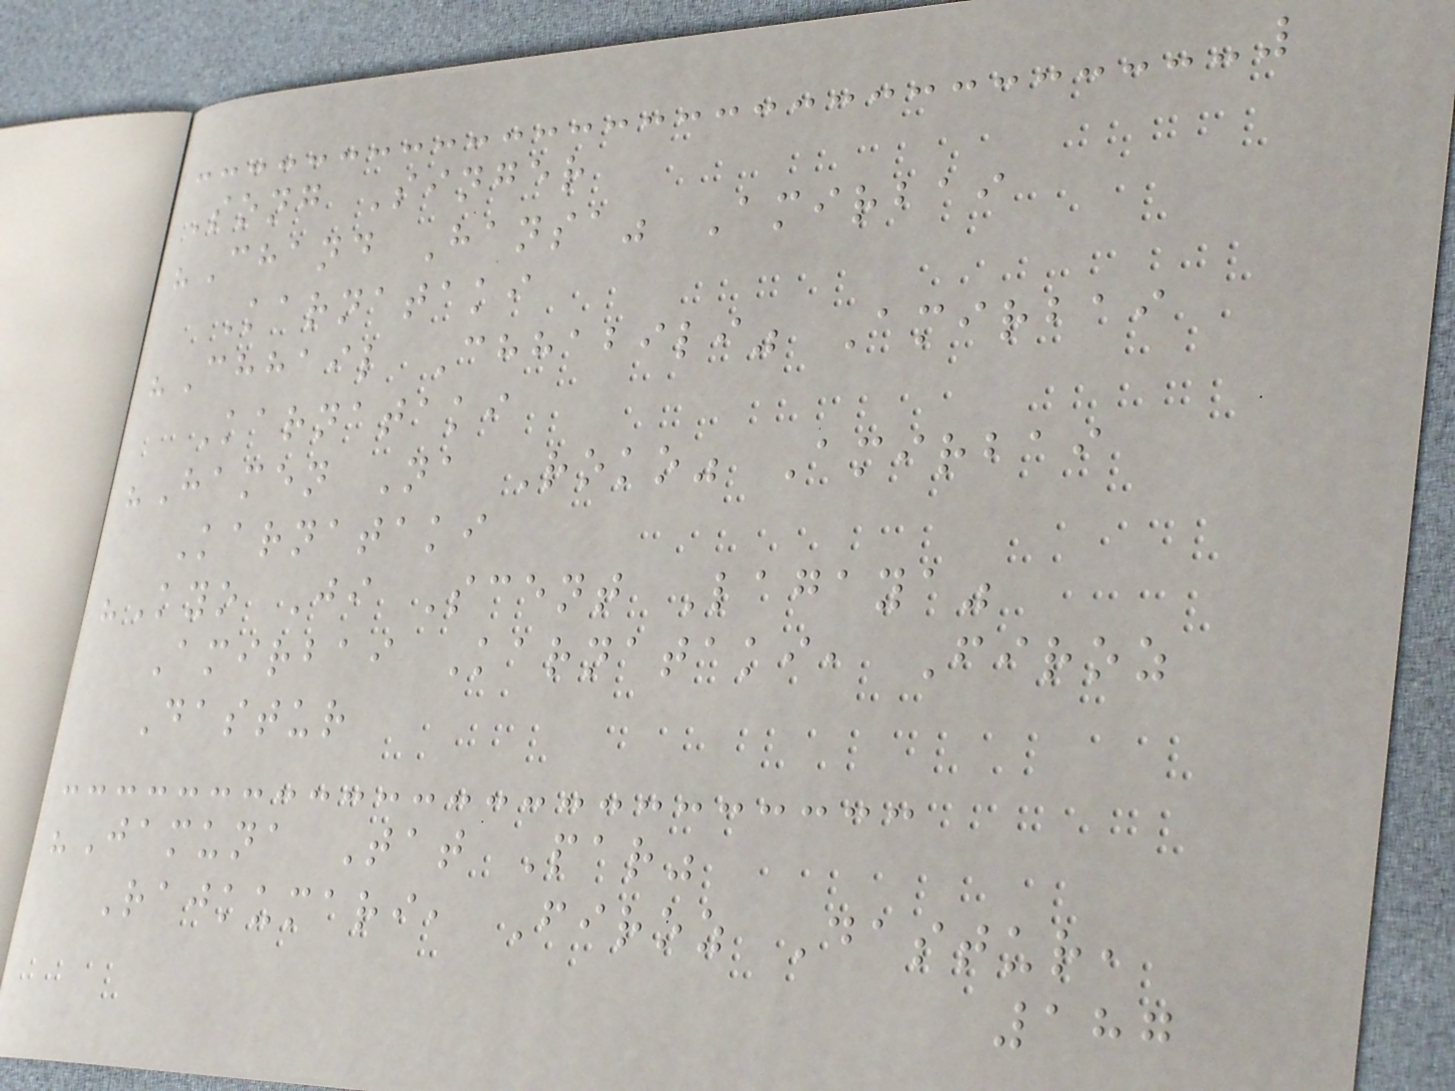Song Singer
"Chand Hansa" Amirbai
Karnataki
"Chhail Chhabili" Amirbai
Karnataki
"Hamen Na Roko" Amirbai
Karnataki
"Kyo Ji Scent Lagaya"
Amirbai Karnataki, Firoz
Dastur
"Jamuna Tat Par"
Rajkumari, Firoz Dastur,
187
